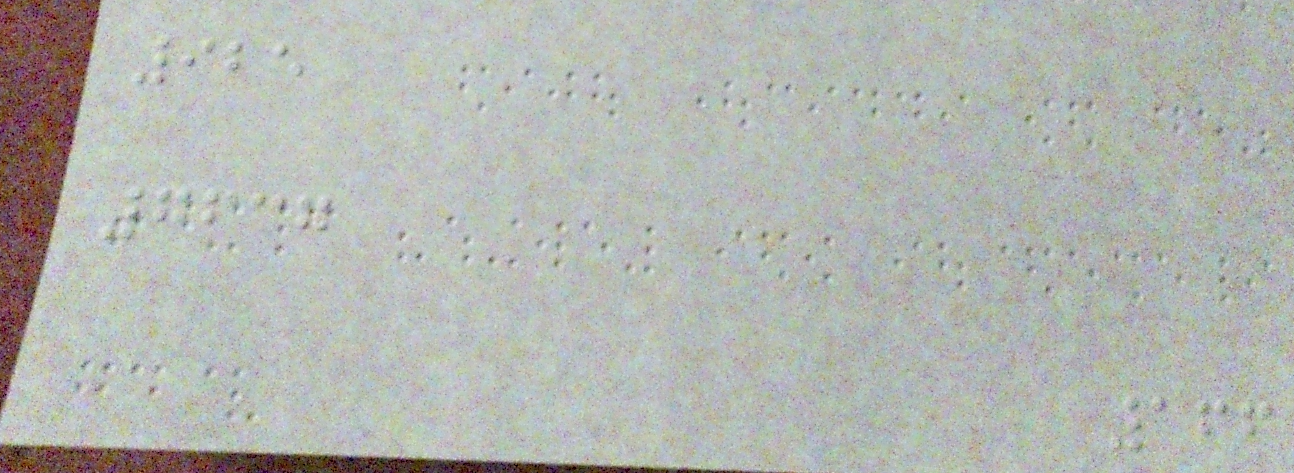925
7637
166
